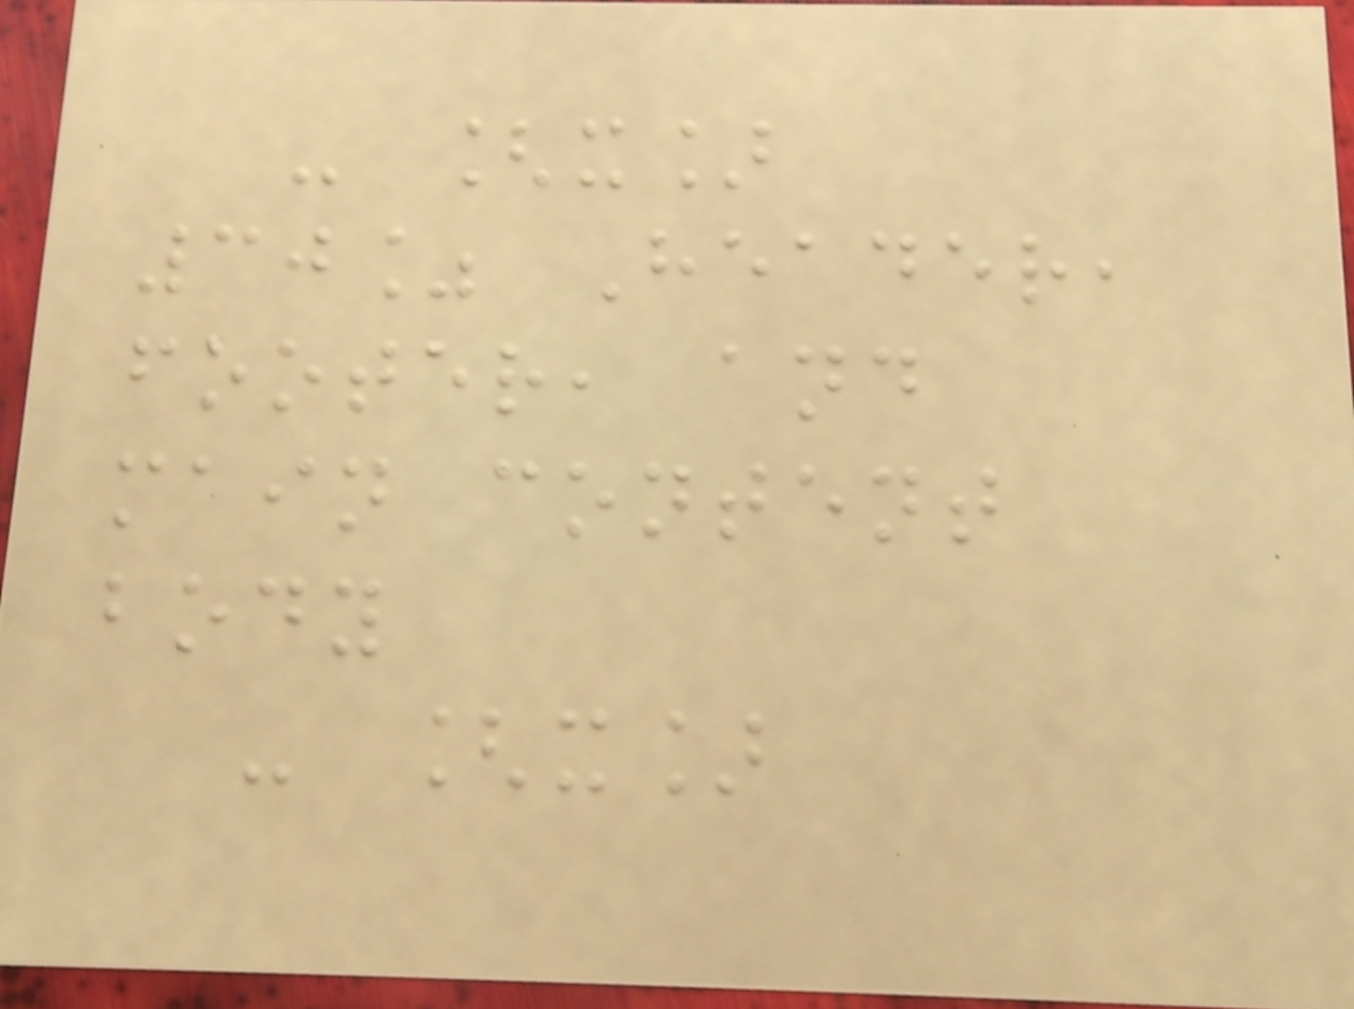- [x]
30% Header,
footer, and
main content
body
- [x]
